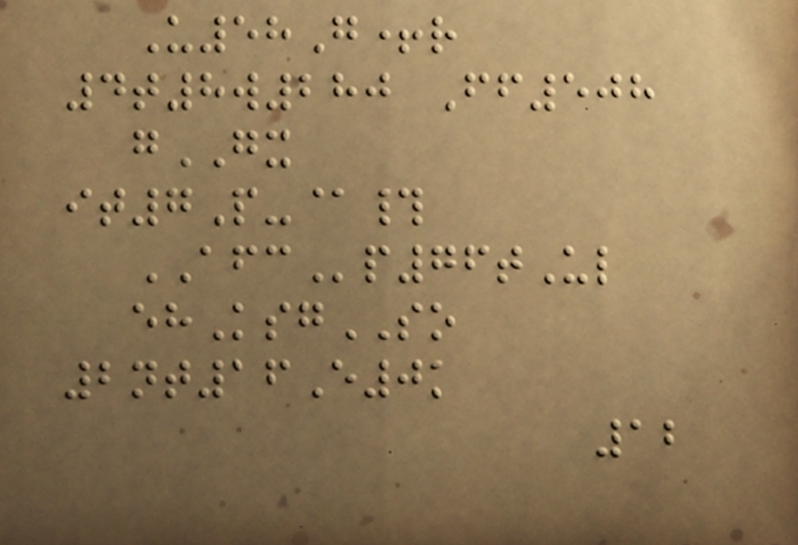U58G+r
4t8w280 Ff508
gGX
it7P-@#
AFCp76tUl
ehKsgSO
2nt16E0k
12
